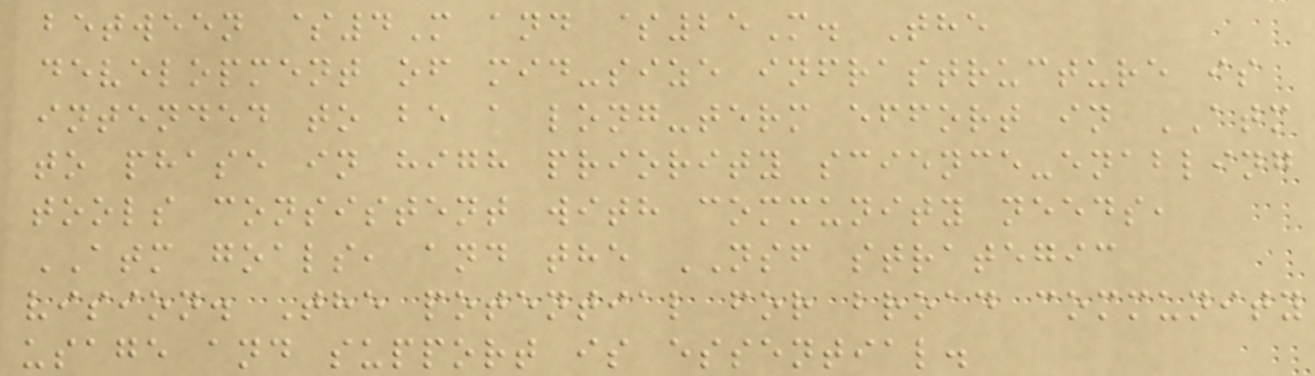between $4M and $25M. The
development of mid-size infrastructure is
intended to be a long-term effort in ATM
to phase in high priority science-enabling
tools consistent with community needs,
ATM goals, and the NSF strategic
vision. The potential for broad community
usage and support is essential.
